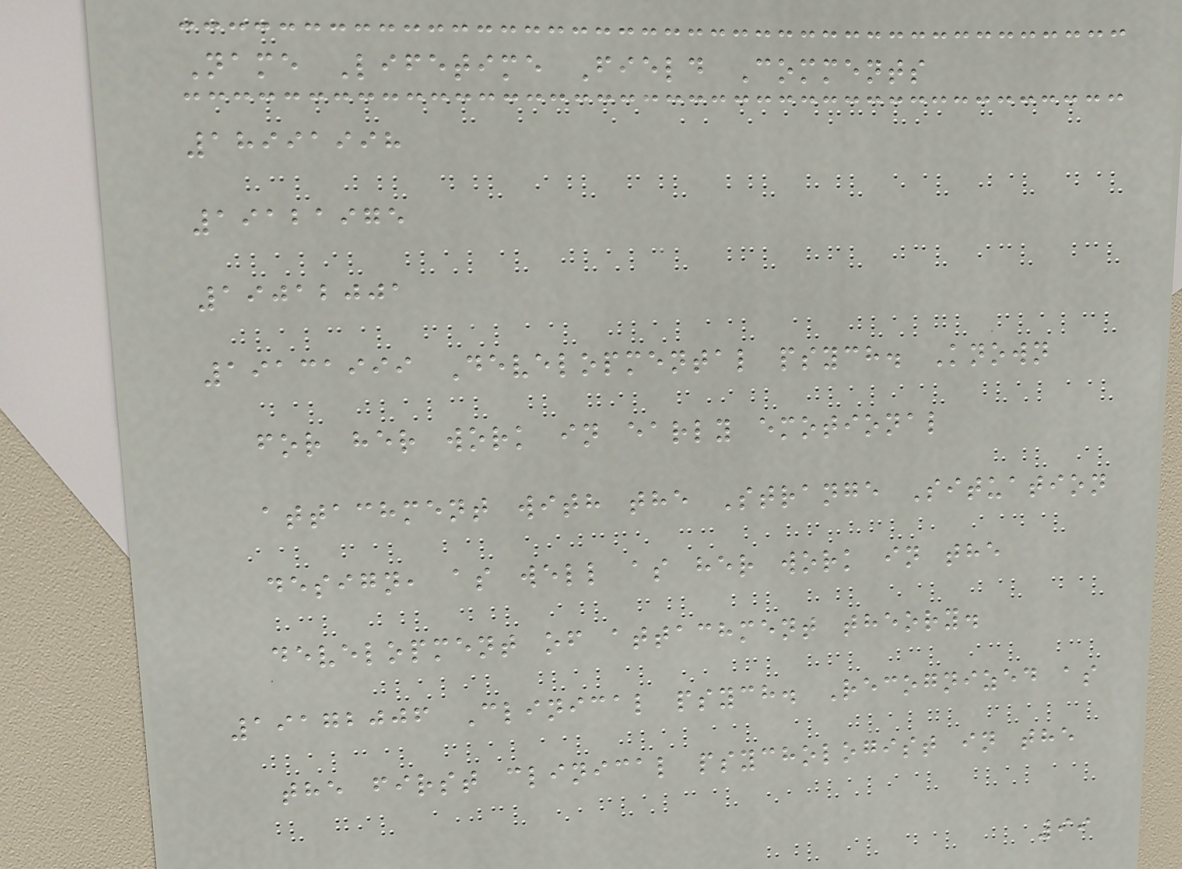Name Lifetime Field Comments
18991998
19121975
19012001
19131999 Developmental psych. Known
for her work in early emotional
attachment with the Strange Situation
design, as well as her work in the
development of attachment theory.
19172006 Clinical psych. Recognized as
the first clinical psychologist in the
99
